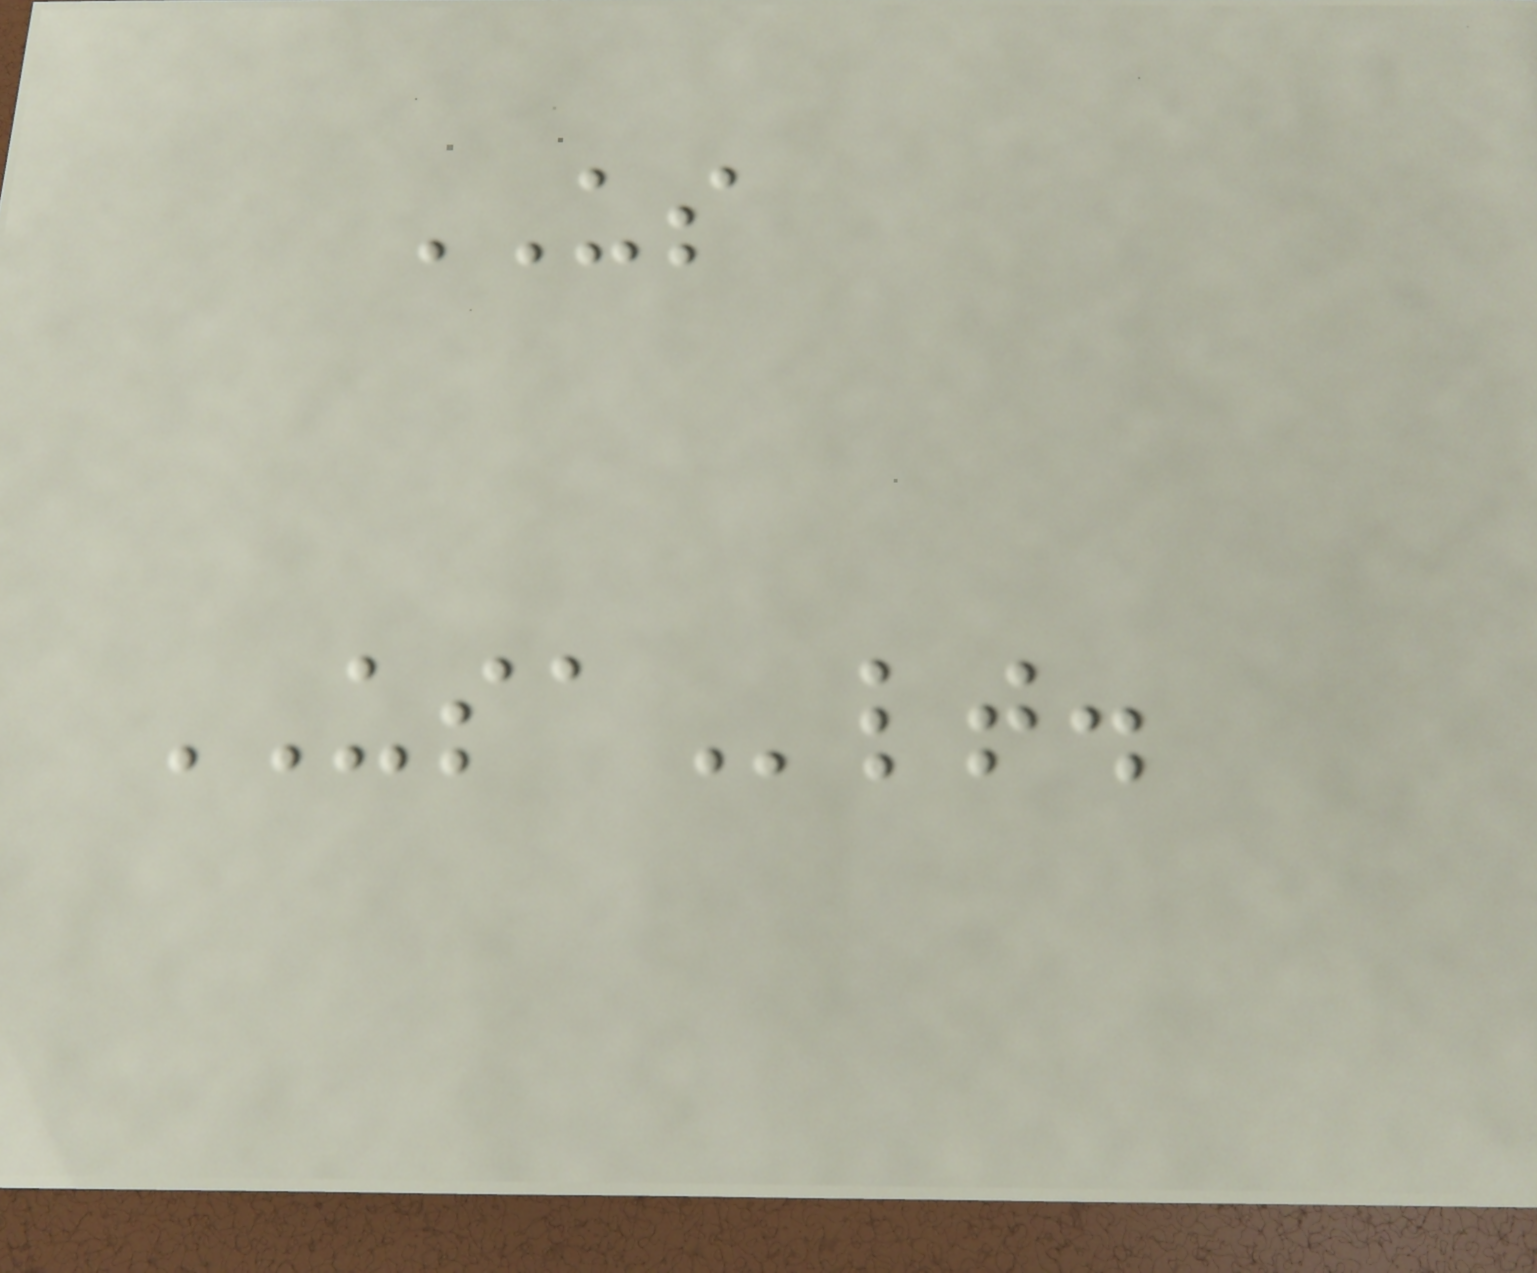US
USAlt.
